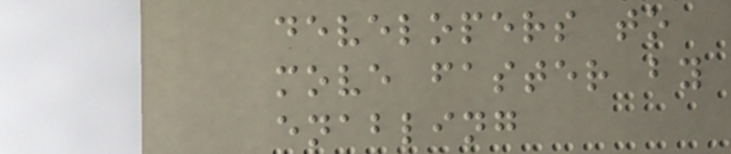developers to
move faster by
enabling
